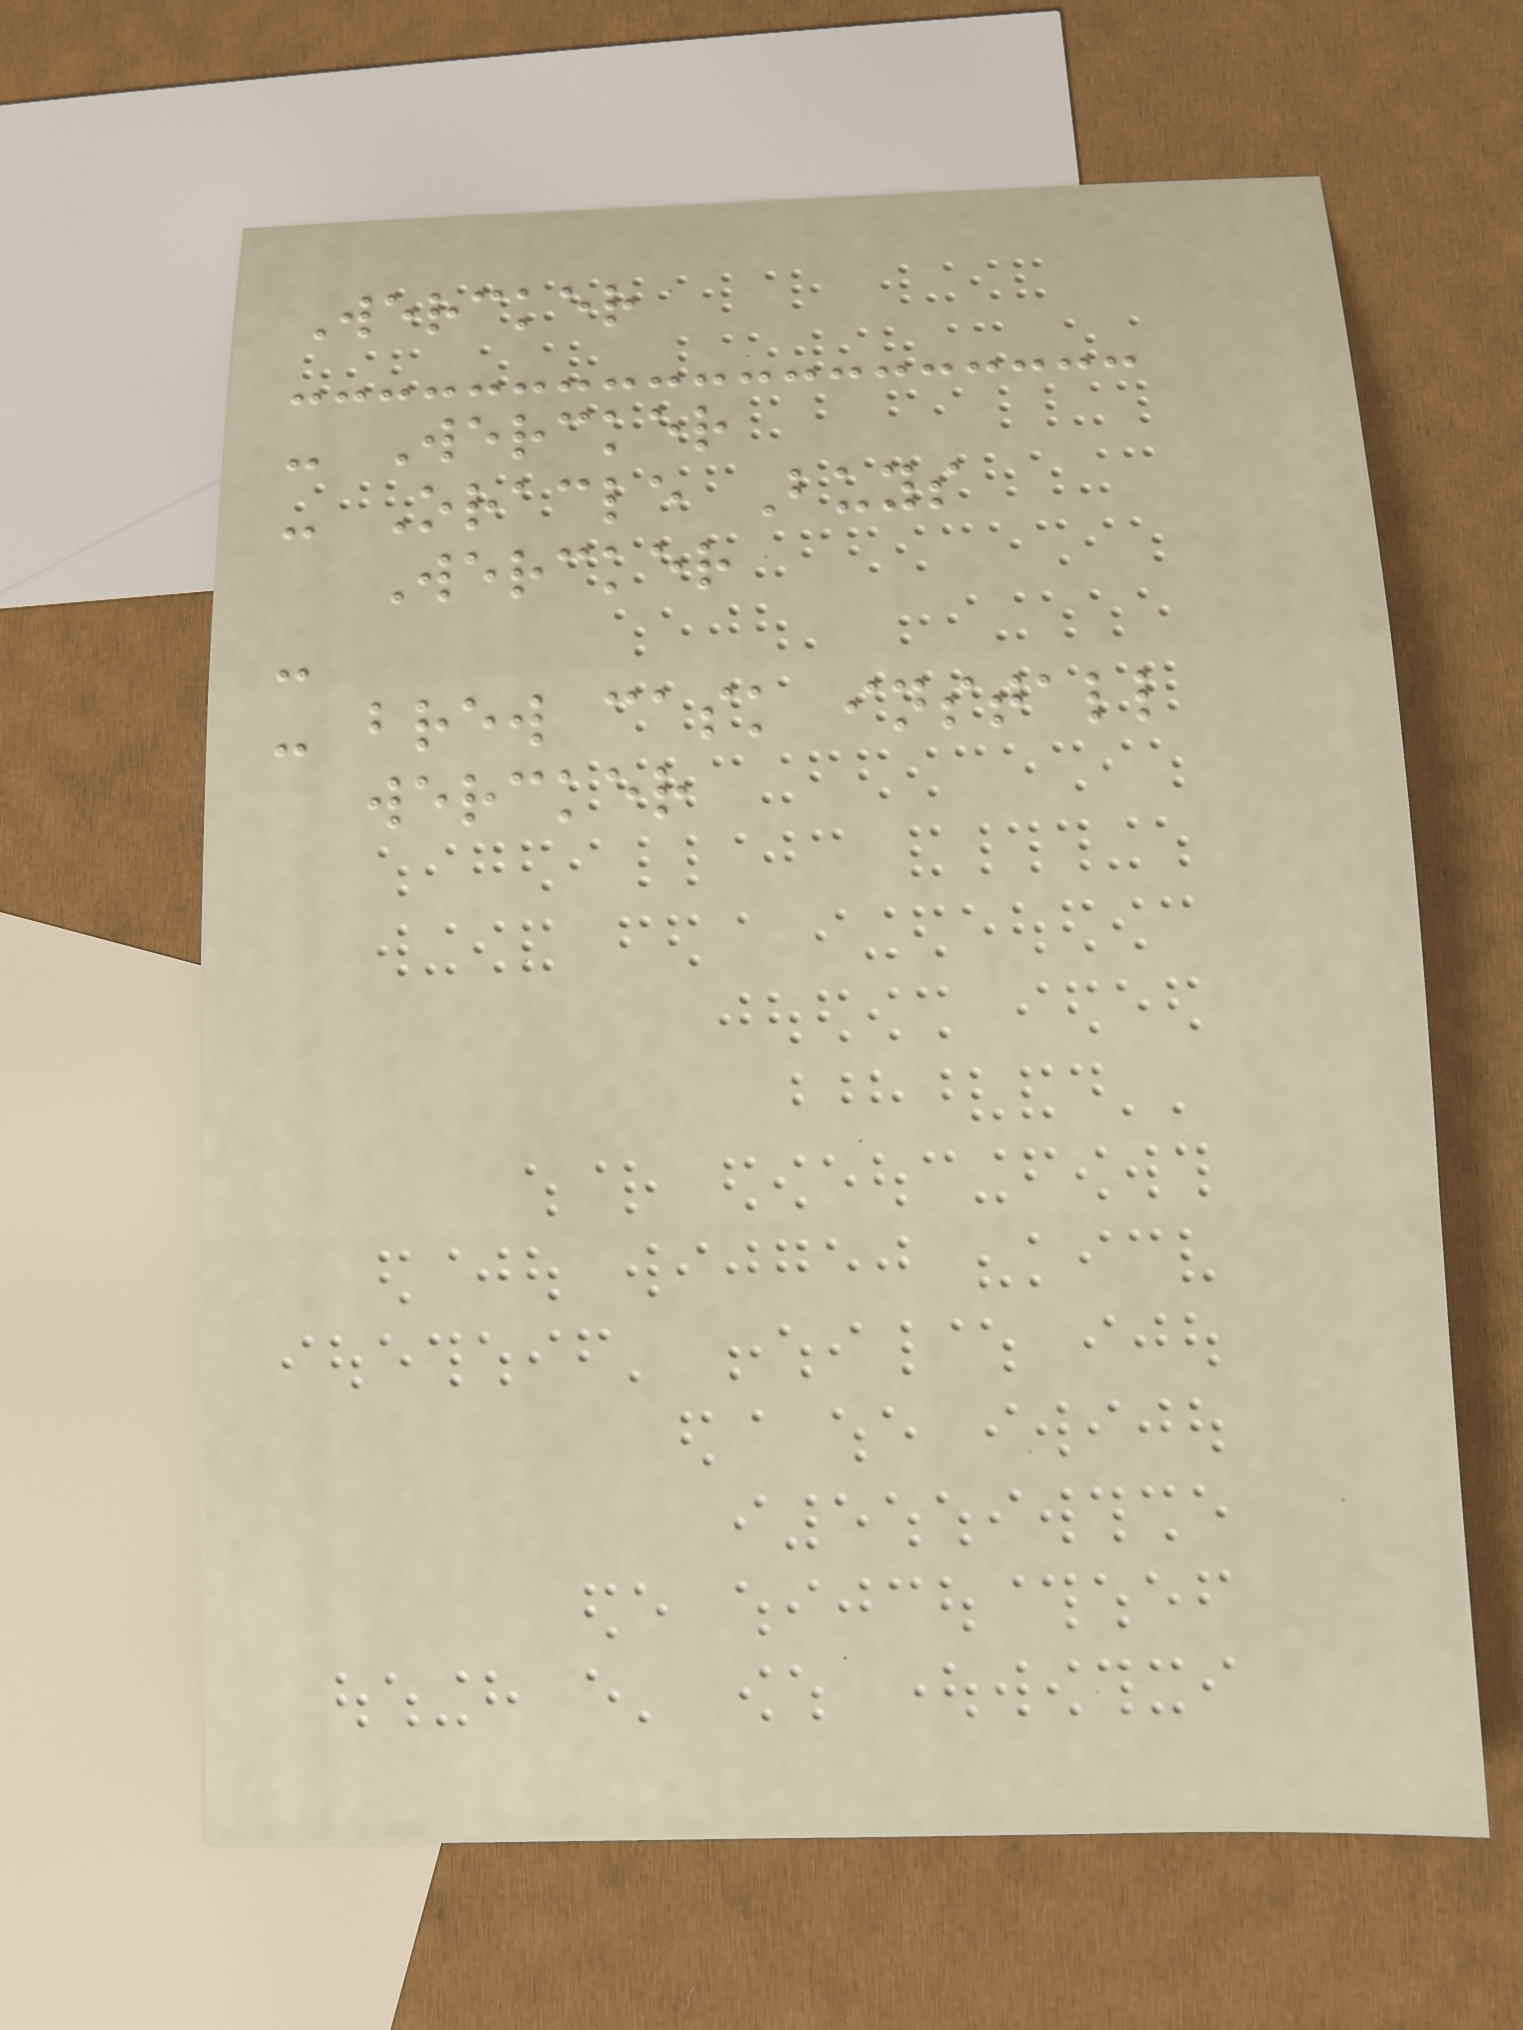Wercker
- Wercker
- Oracle Buys
Wercker
-
- brew cask install
wercker
